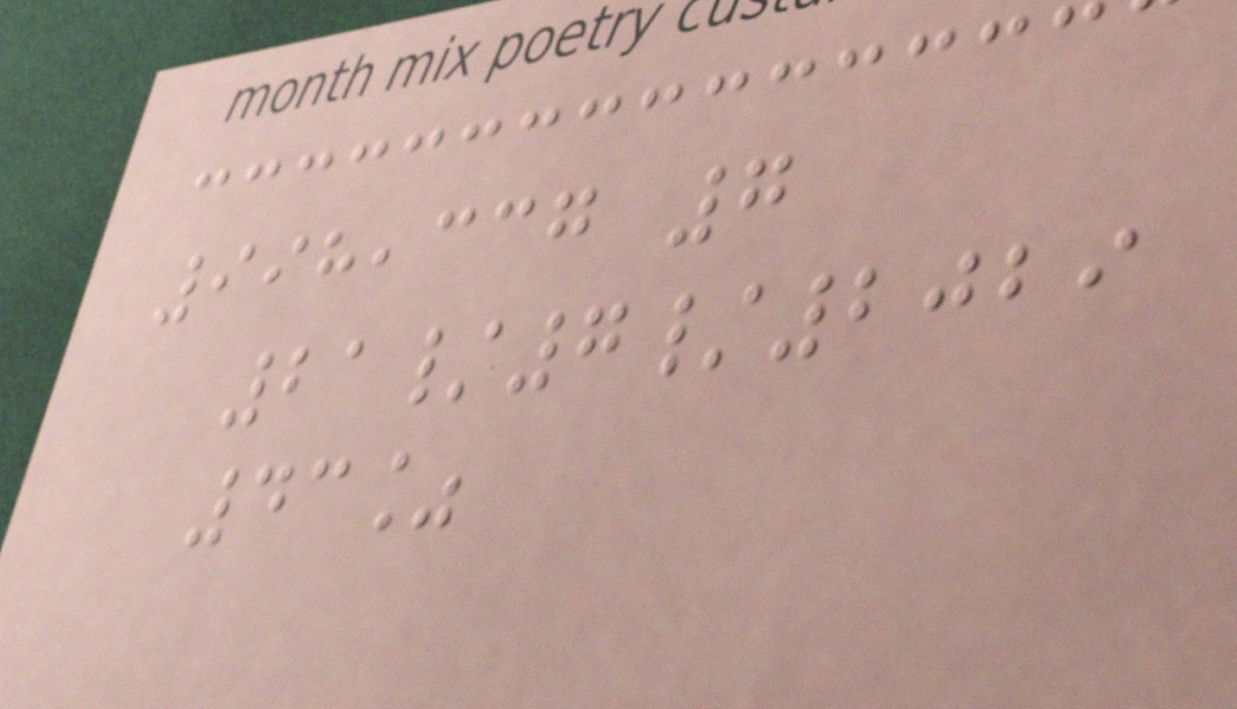998,337 7
21/7/2029
43%
